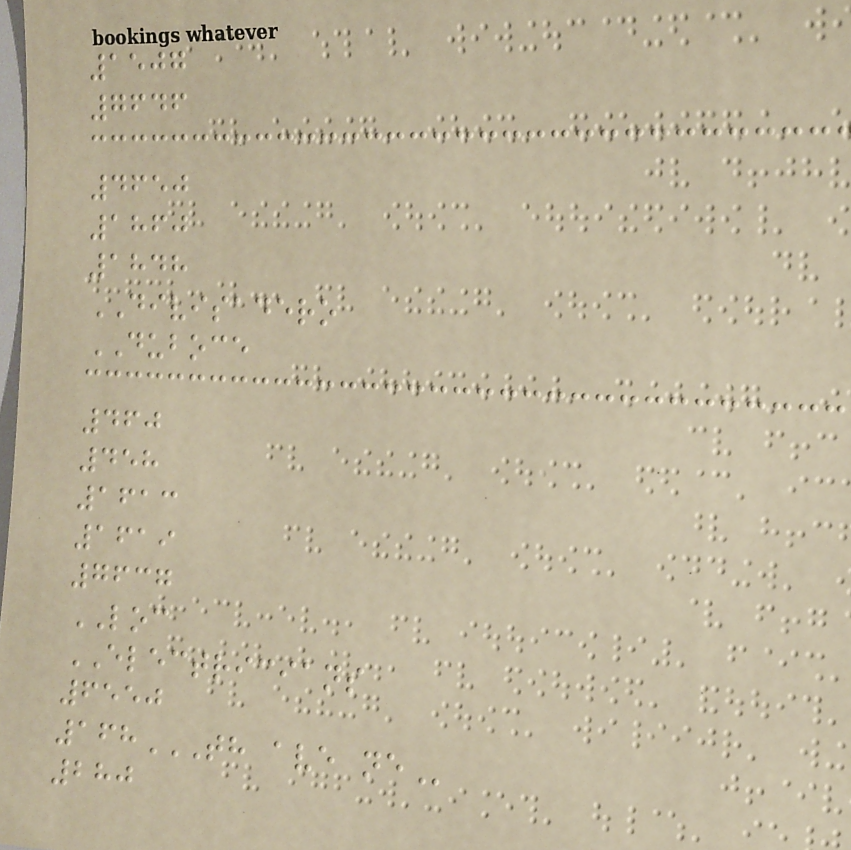1507
7646
4650
1860
1848
DIVISADERO
DUBOCE
460
458
1613
1619
7637
LOC
ELECTRICIANS
6550
168TH AVE NE
280
